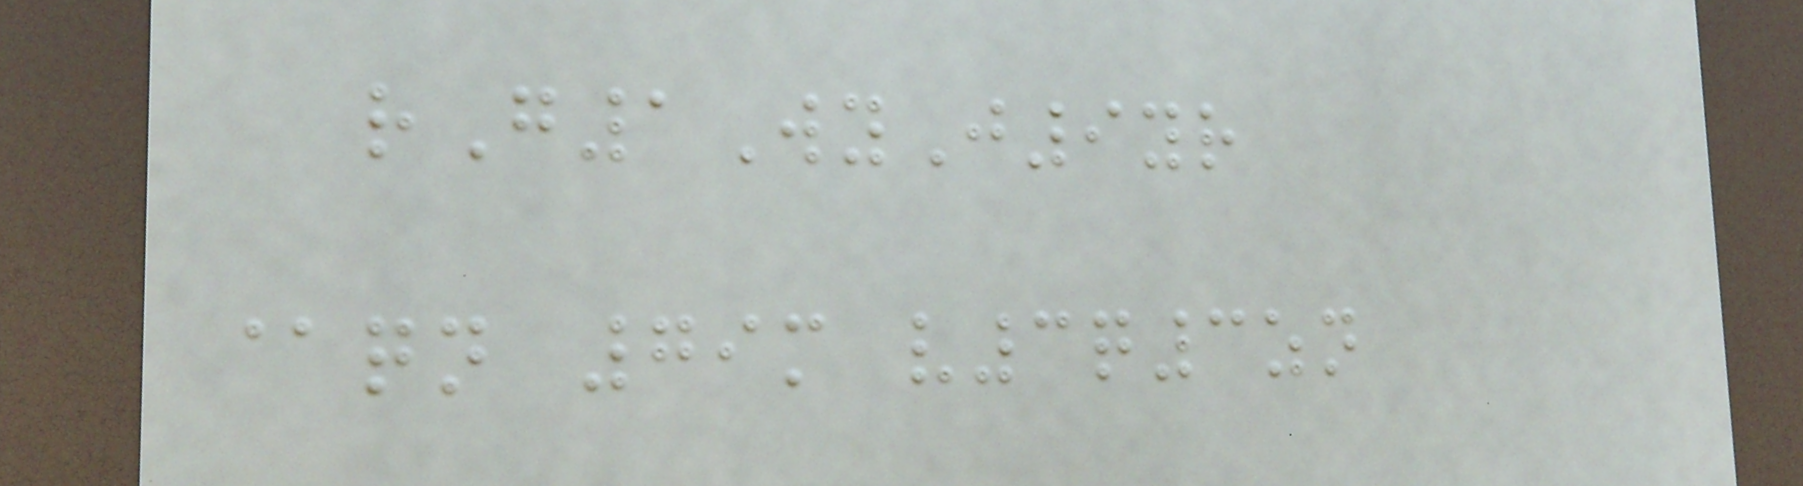rG1WyJ9yr
@qn 79m v3q3zn
